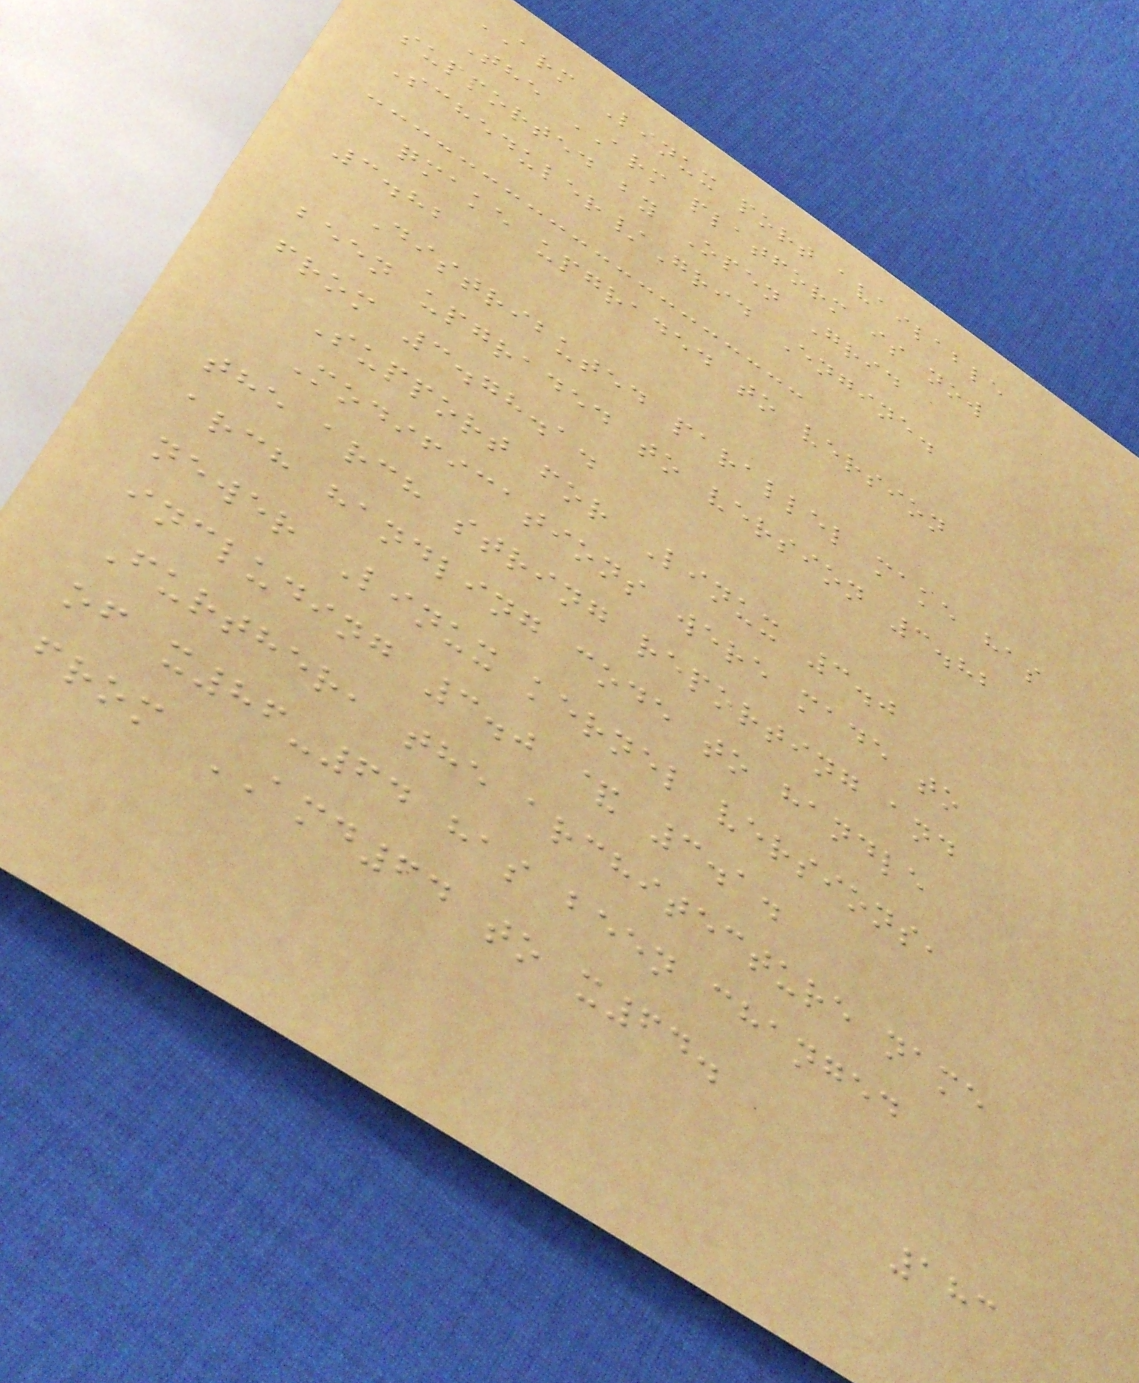ARM Linux port available
The ARM platform is now
supported by Open Grid
Scheduler/Grid Engine.
qmake upgraded to version
3.82
Distributed parallel make has
been upgraded to version 3.82
from 3.78.1.
Support for Linux 3.0
Modifications were made to
the arch string reporting and
arch handling code to handle
newer Linux kernel versions,
including 3.0 & 3.1.
Further, the architecture name
of x86-64 has been changed
from AMD64 to x64.
183
